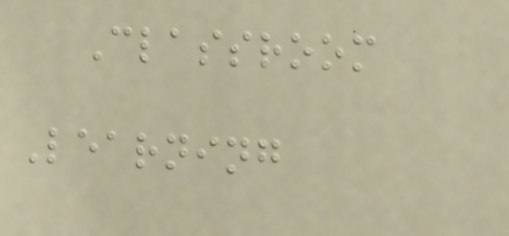Classroom
Learning
